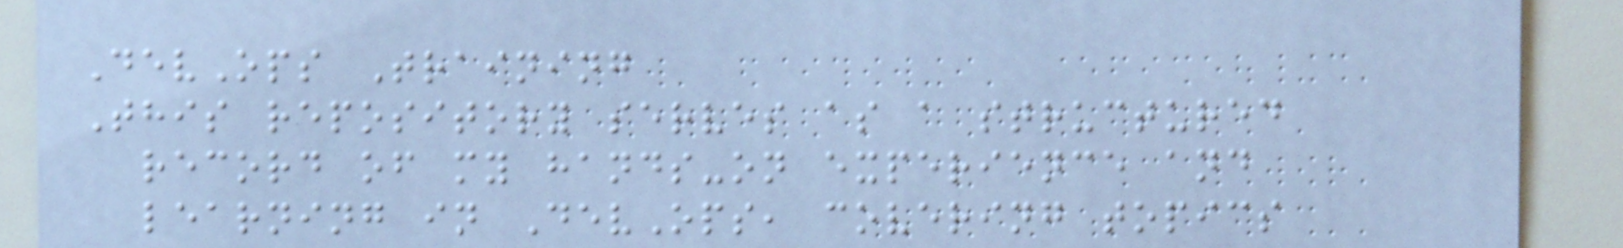DevOps Training
This repository serves as a structured
record of my hands-on experience and
learning in DevOps, covering topics
